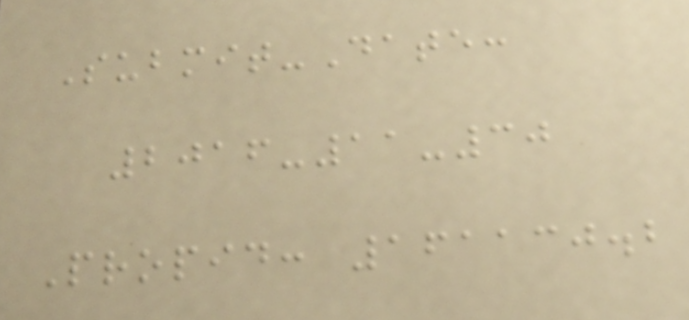Submit-Date:
2016-11-30
Propid: 161130.2
